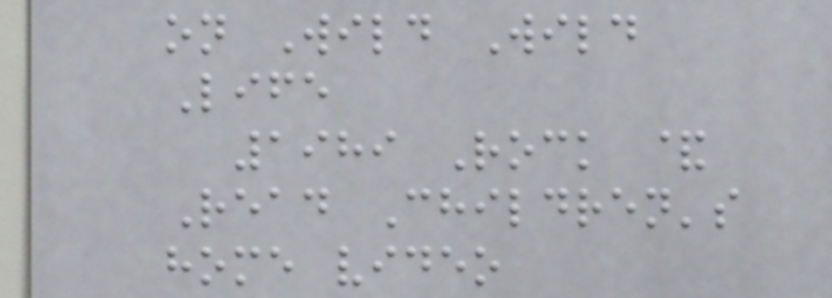on Wild Wild
Life
1989 Rock &
Read Children's
home video
